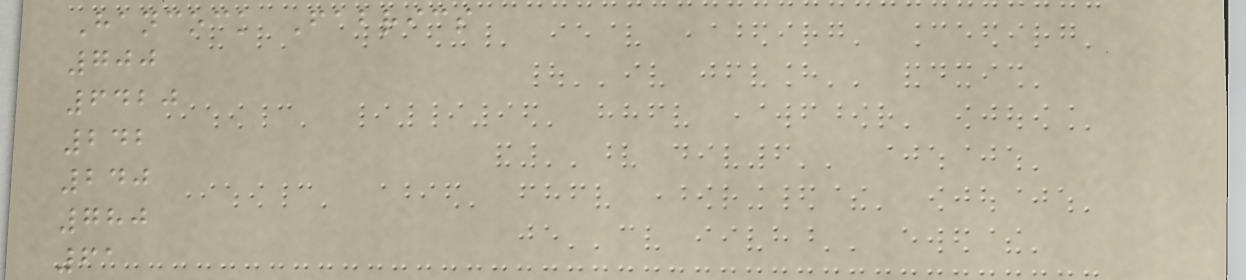Hancock Fabrics
700
6420
242
240
780
61
